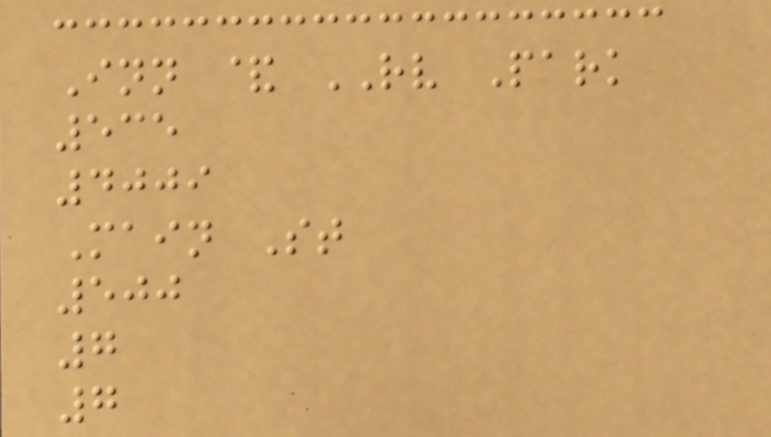Inn & RV Park
535
4009
Main St
500
7
7
